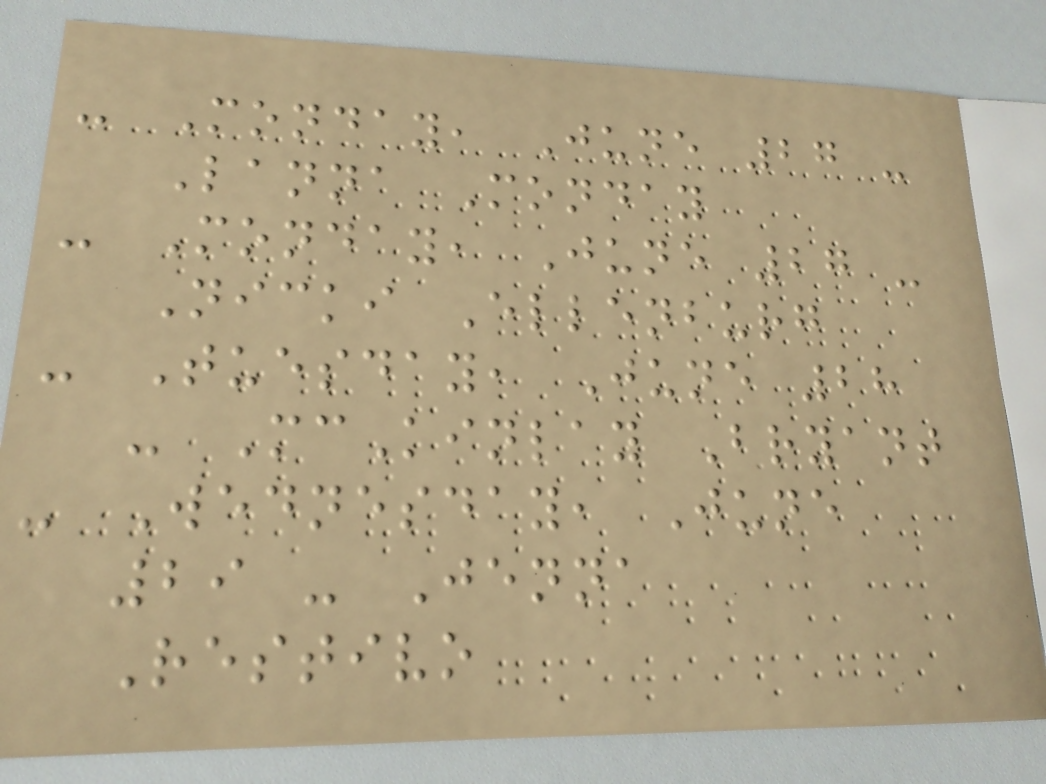- Monday, June 27 -
Lanna Monday
- Monday, June 27 -
Nicki Ellenburg
- Tuesday, June 28
- McKinlay Bryant
- Wednesday, June
29 - Jenna
Restivo
